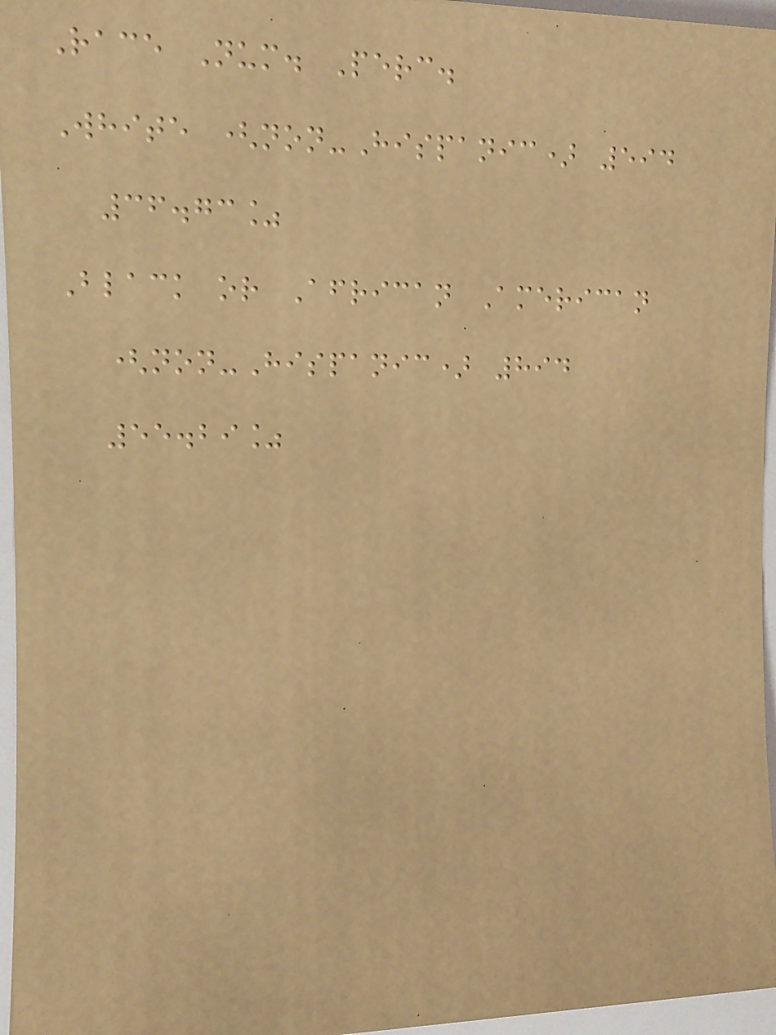Race Num. Perc.
White (non-Hispanic) 594
36.73%
Black or African American
(non-Hispanic) 894
55.29%
